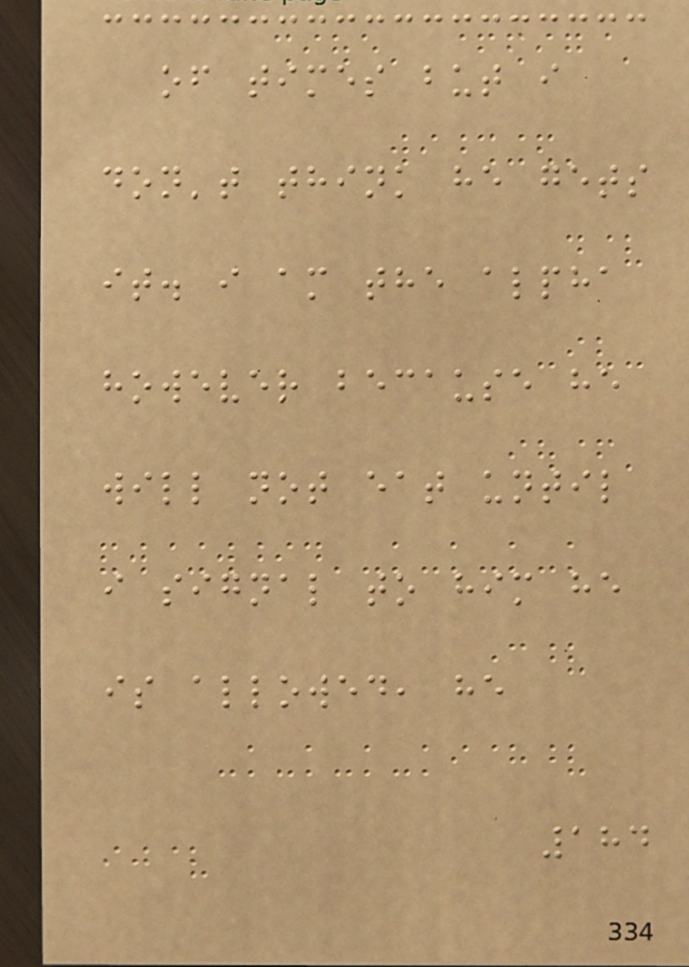of times but i
don't think he gets
it. i am the alpha
however because he
will not eat until
i signal to him he
is allowed, he
184
